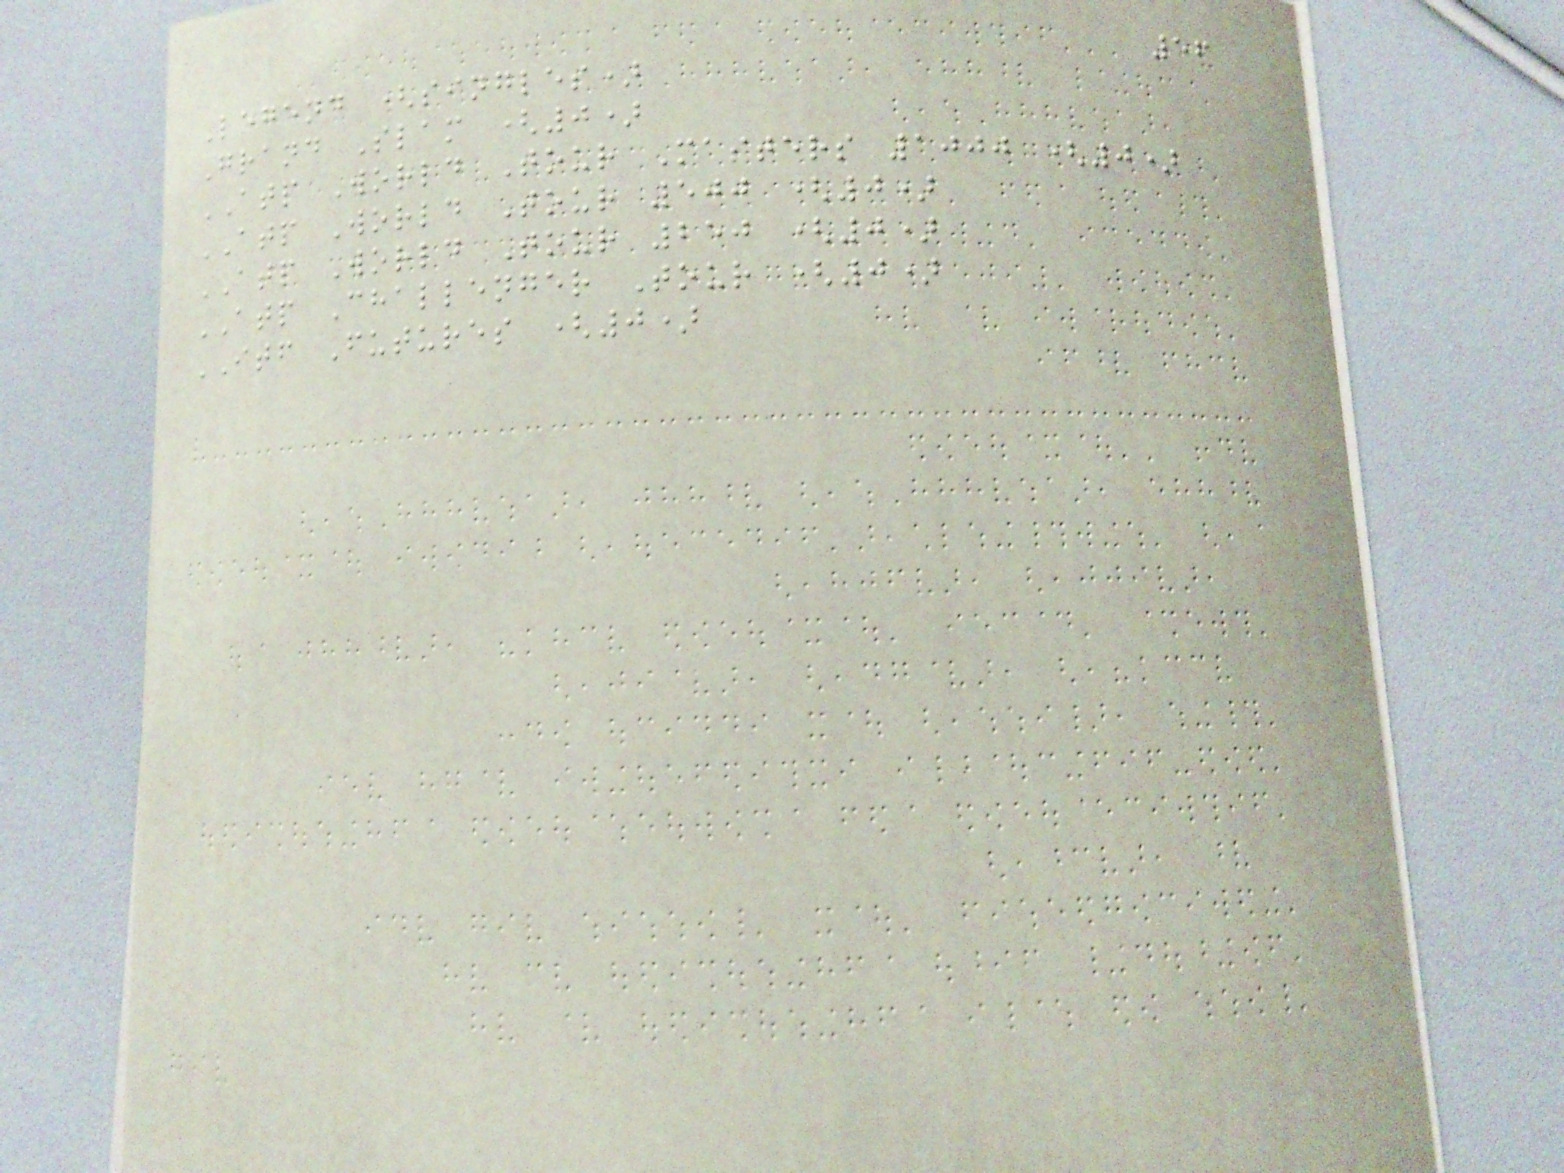56
Legend (singles)
Grand Slam (0)
ATP World Tour Masters 1000 (0)
ATP World Tour 500 (0)
ATP World Tour 250 (0)
ATP Challenger Tour (0)
ITF Futures (0)
